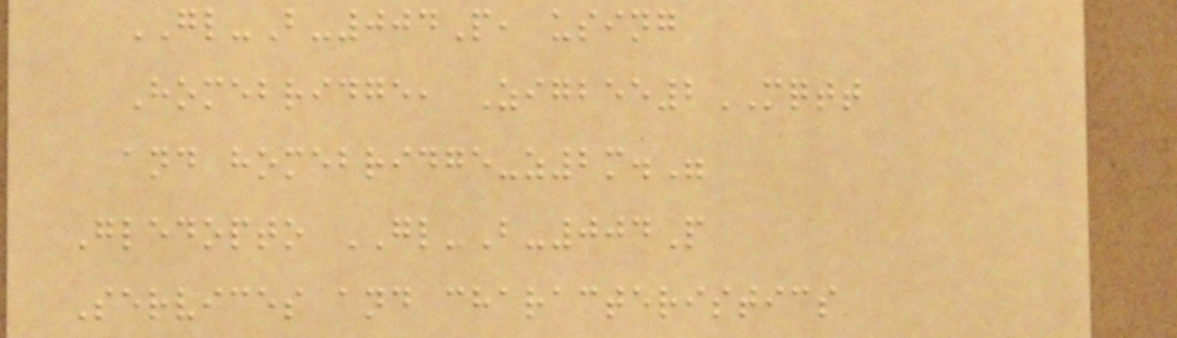GL-B-004P, using
Homebridge, Zigbee2MQTT
and homebridge-z2m."
Gledopto GL-B-004P
Services and characteristics
